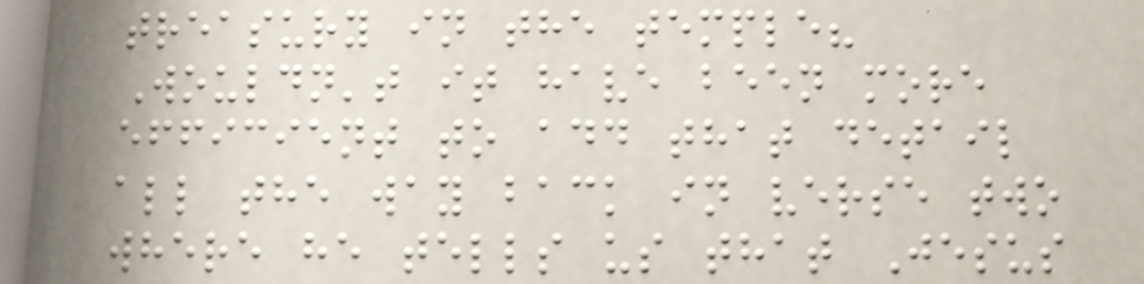treasury in the temple?
Wouldn't it have been more
efficient to add that detail
all the way back in verse two
where he tells us that Jesus
